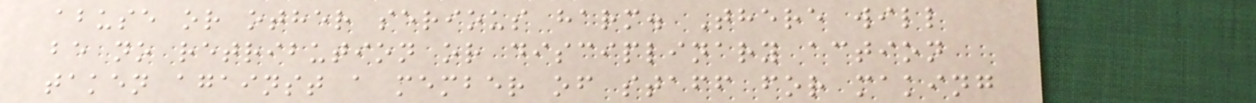abuse or other serious harm. There will
be no retribution or disciplinary action
taken against a member of staff for making
